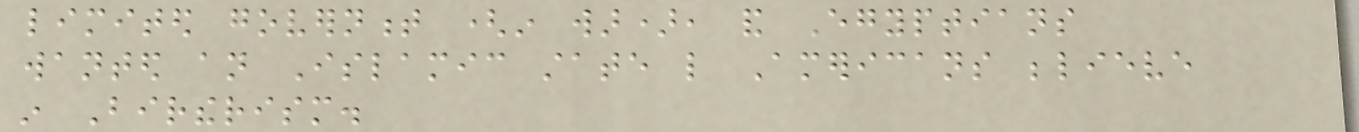limited government (in war), and Egyptians
wanted an Islamic state like Americans believe
in Birtherism.
